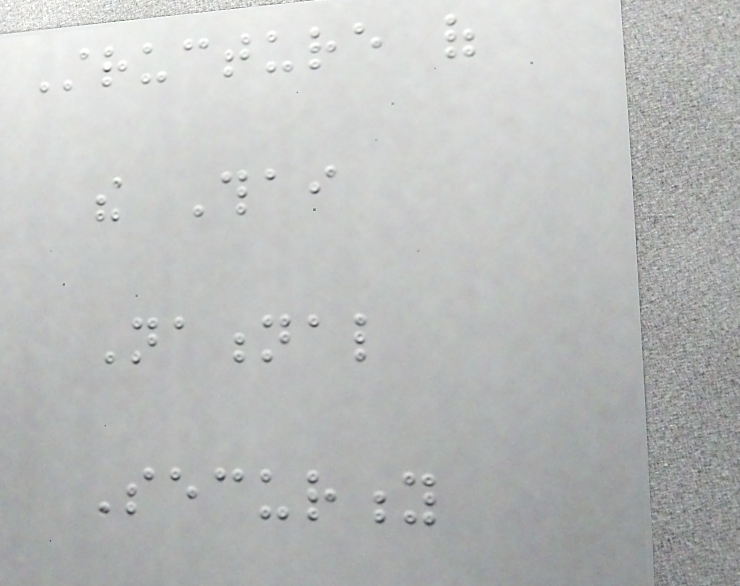Structure of
the Thai
National
Security
